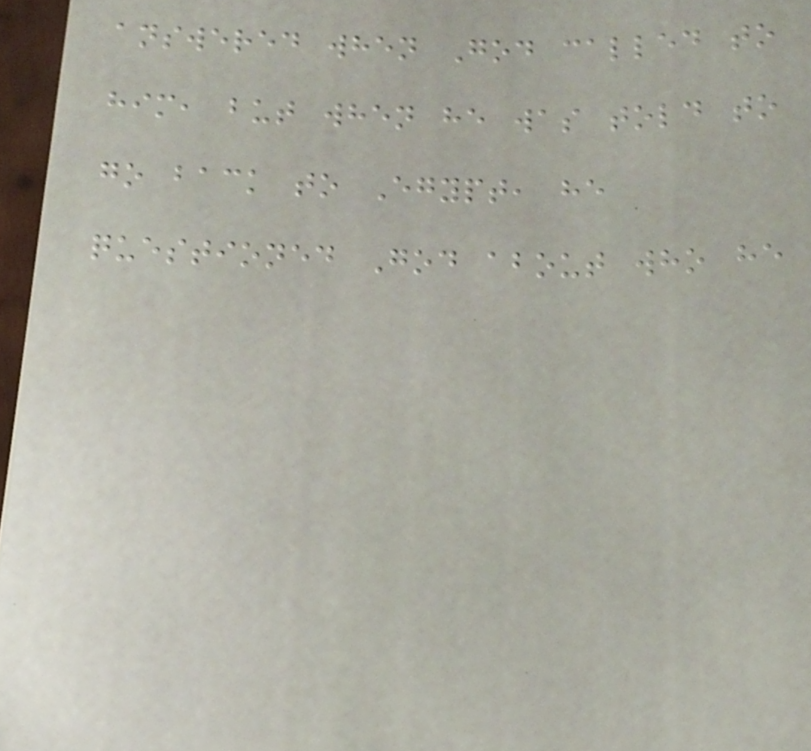answered when God called to
him, but when he was told to
go back to Egypt, he
questioned God about who he
